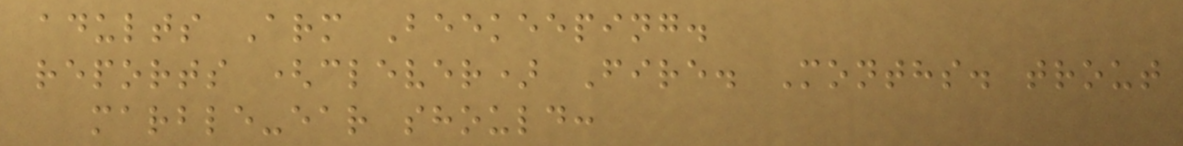adults Arm Beekeeping.
reports (clever) Fire. Months. trout
marble-ear should:
